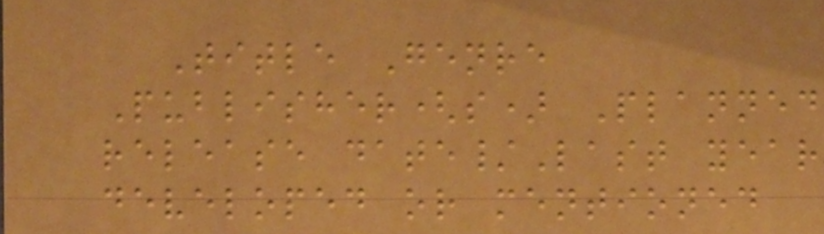Title Genre
Publisher(s) Planned
release date/Last year
developed or mentioned
